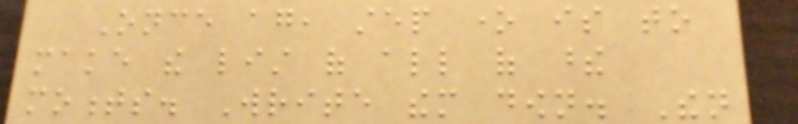Once again, step one is to
make the list of all of these
moments. Write them down. Then
